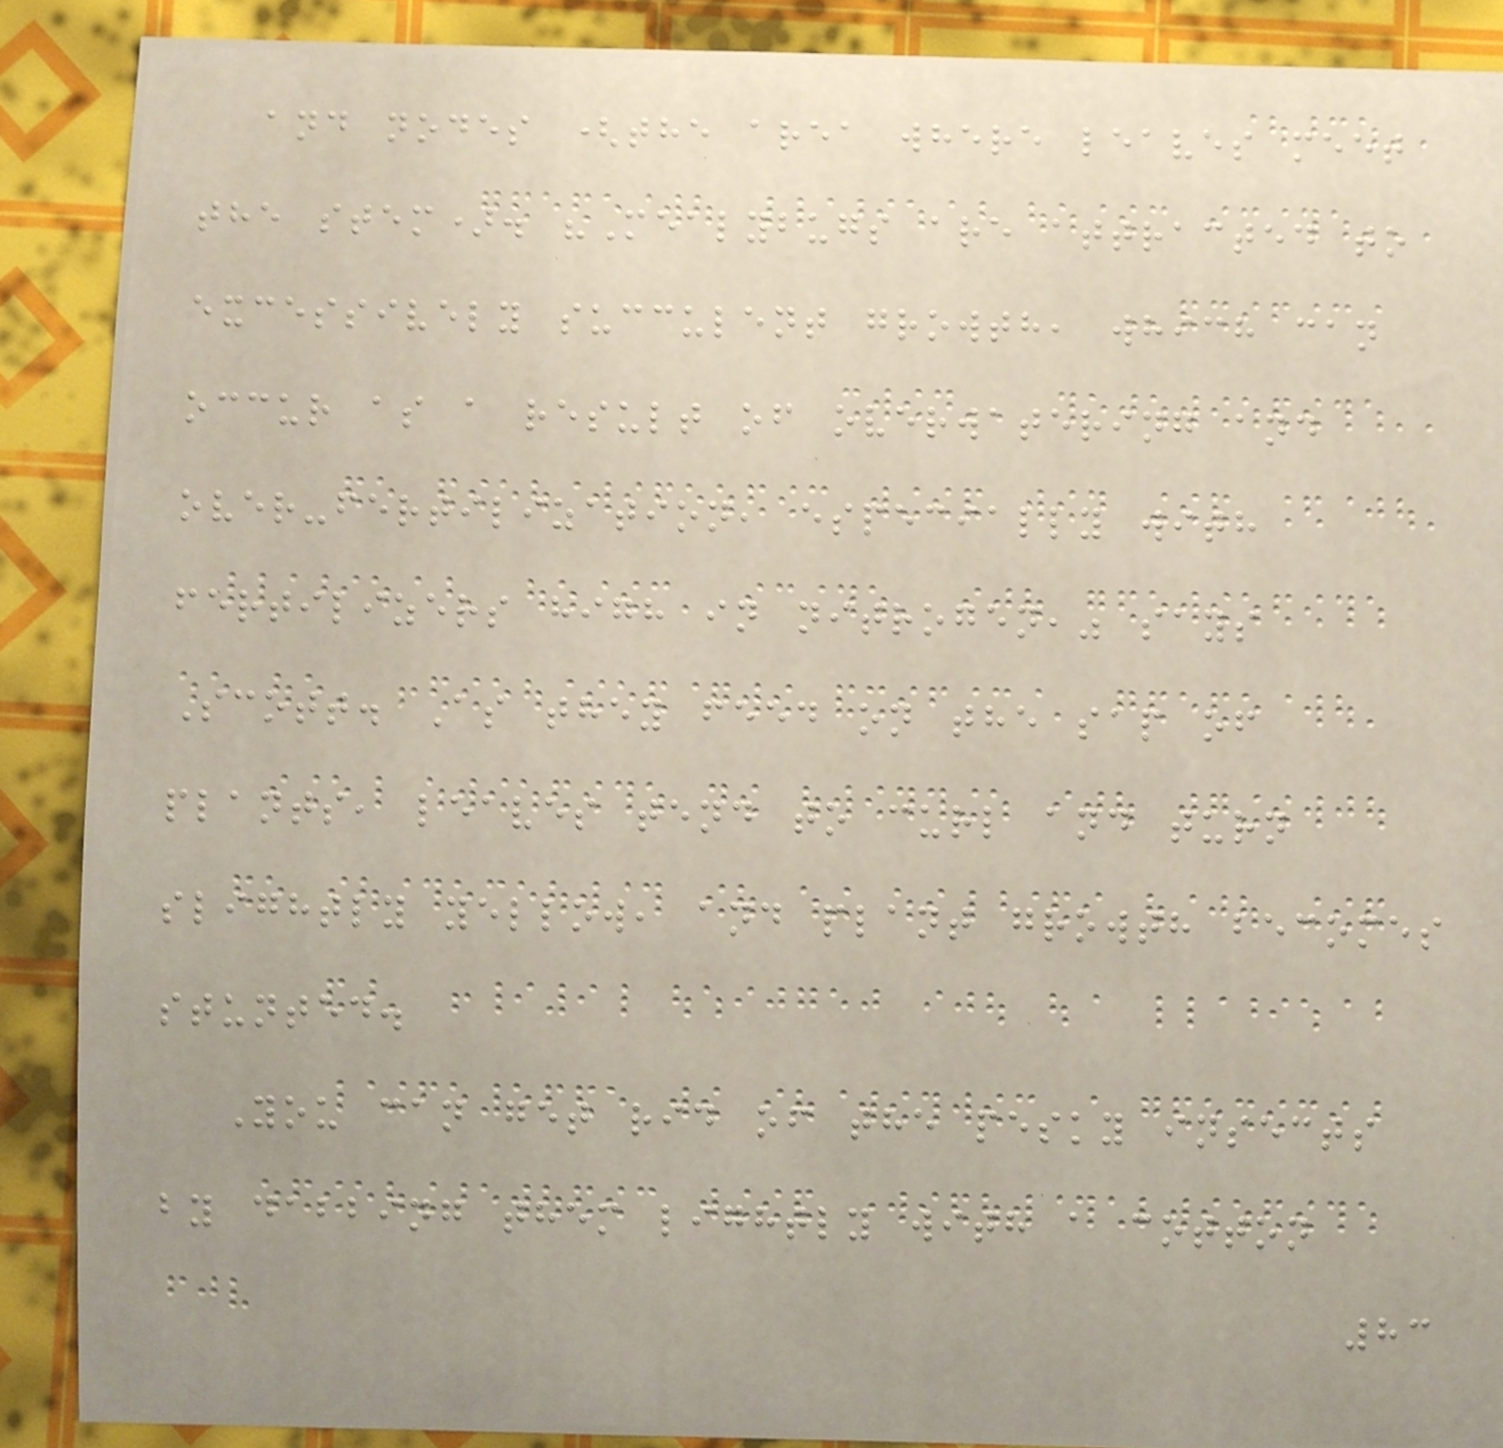and nodes (the area where leaves meet
the stem). "Mealybugs are attracted to
excessively succulent growth, which can
occur as a result of overwatering and
over-fertilization, especially with
fertilizers high in nitrogen," says
Scott. As they feed on the sap of
plants, leaves tend to curl and turn
slightly yellow, and plant growth becomes
stunted.
You can get rid of the pesky insects
by dabbing them lightly with a cotton
83
